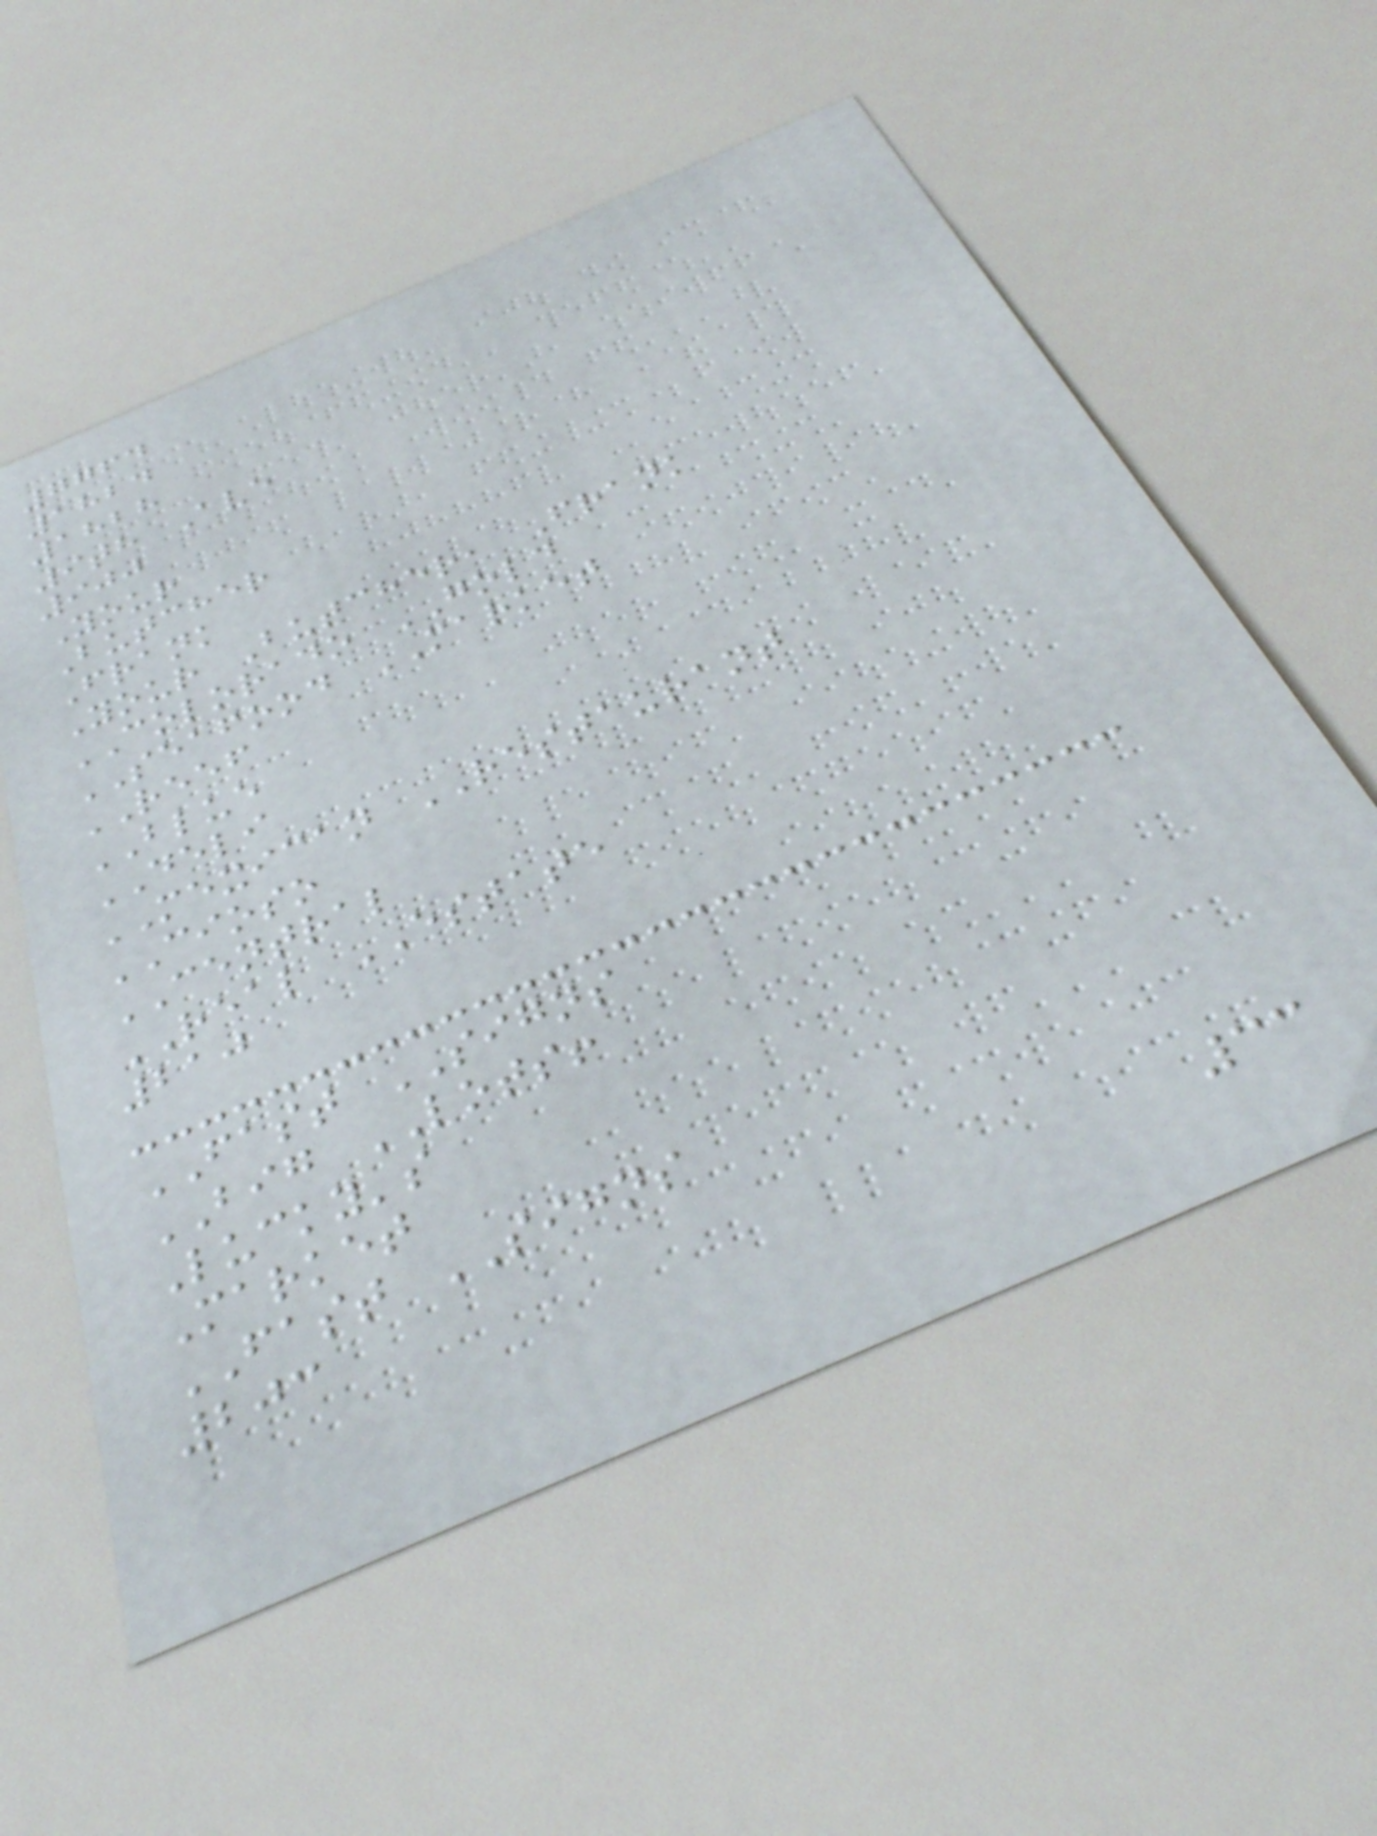7764
1824
1828
9th Ave
900
Your
Butcher
Frank
Your Butcher, Frank
COLORADO GOLD
SEAFOOD MARKET
REEF
BLUE
DELI
MEXICAN RESTAURANT
CIOSO
CENTRAL
REAL ESTATE
210
FAST SIGNS
BIG LOTS!
Lucky's
Market
FAST SIGNS
203
33
